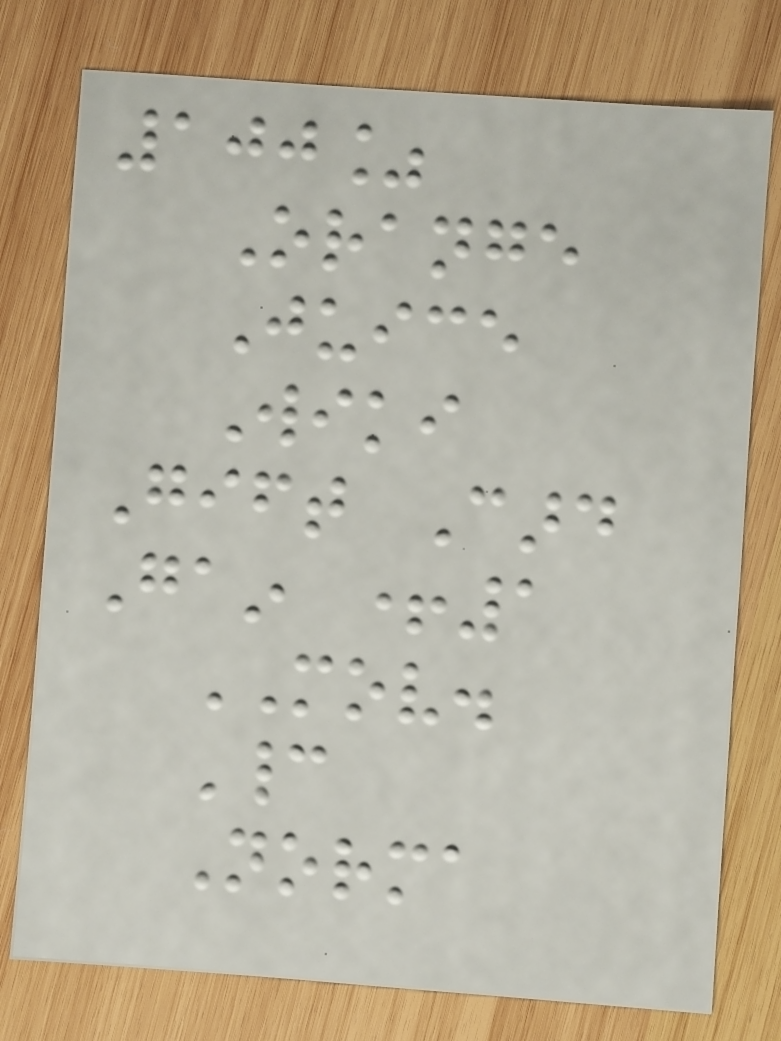100%
Orange
Juice
Wiki
Gift Card
Gain +1
MOV.
Cannot
Norma
